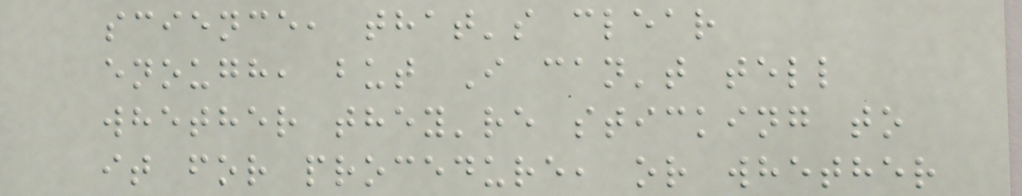science, that's clear
enough, but I can't tell
whether they're sticking to
it for procedure, or whether
